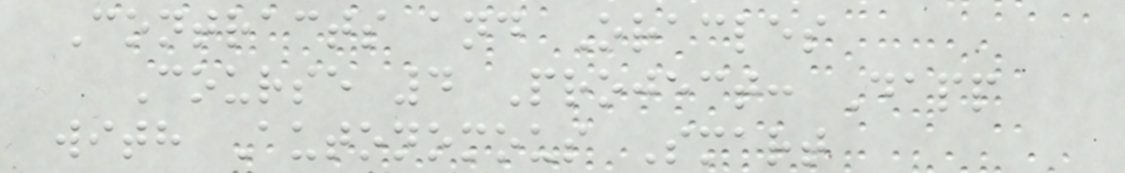Contracts and Oracles
Course 4 Project: Dapp
with Autonomous Smart
